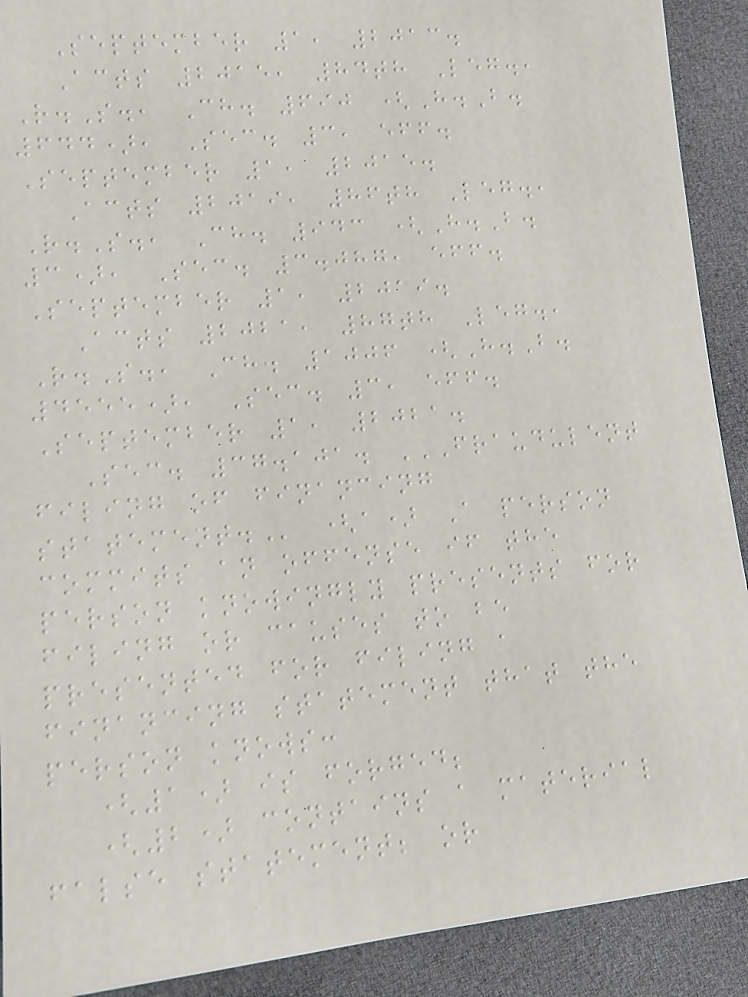September 1, 2013.
Acts 2015, 84th Leg.,
R.S., Ch. 690 (H.B.
644), Sec. 3, eff.
September 1, 2015.
Acts 2019, 86th Leg.,
R.S., Ch. 943 (H.B.
3), Sec. 3.087, eff.
September 1, 2019.
Acts 2021, 87th Leg.,
R.S., Ch. 1006 (H.B.
4555), Sec. 3, eff.
September 1, 2021.
Sec. 37.101. FRAUDULENT
FILING OF FINANCING
STATEMENT. (a) A person
commits an offense if the
person knowingly presents for
filing or causes to be
presented for filing a
financing statement that the
person knows:
(1) is forged;
(2) contains a material
false statement; or
